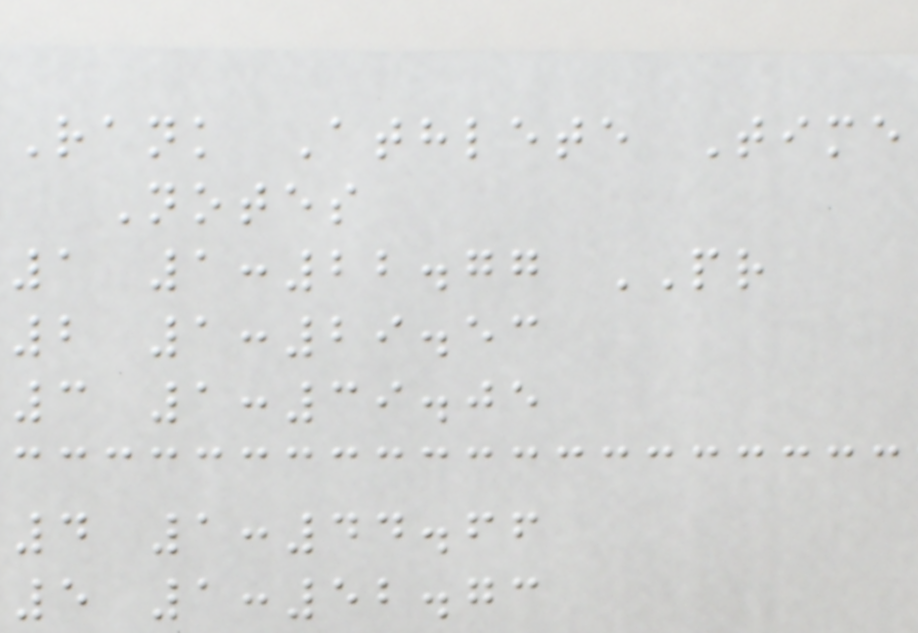Rank Athlete Time
Notes
1 1:22.77 PR
2 1:29.53
3 1:39.05
4 1:44.66
5 1:52.73
